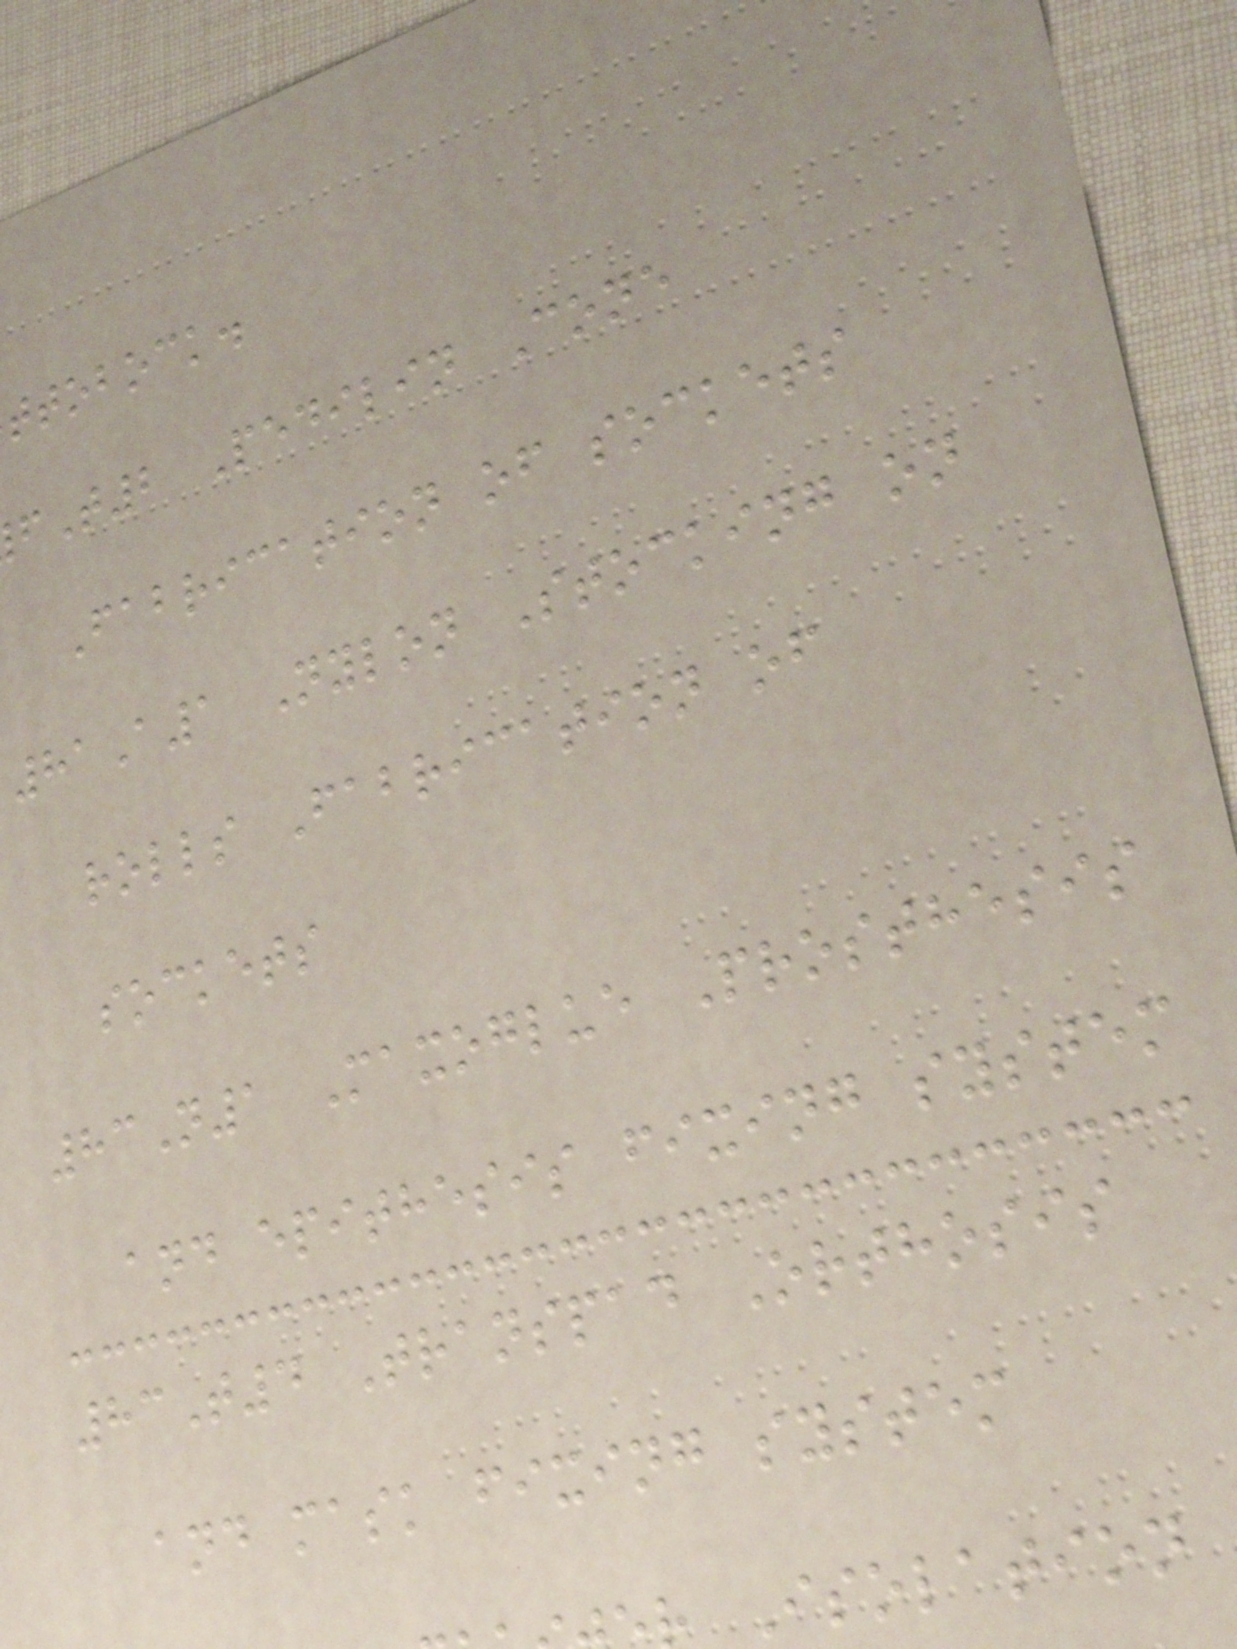ttobock.
T2 Pedilin Cone
Fabrication of sockets
81A1 Nylon Stocking on
rolls Fabrication of
sockets
83N1 Maxoglue Prosthesis
and epithesis fixing system
83T4 Transpad Orthosis
and mask fixing system
Isolation
